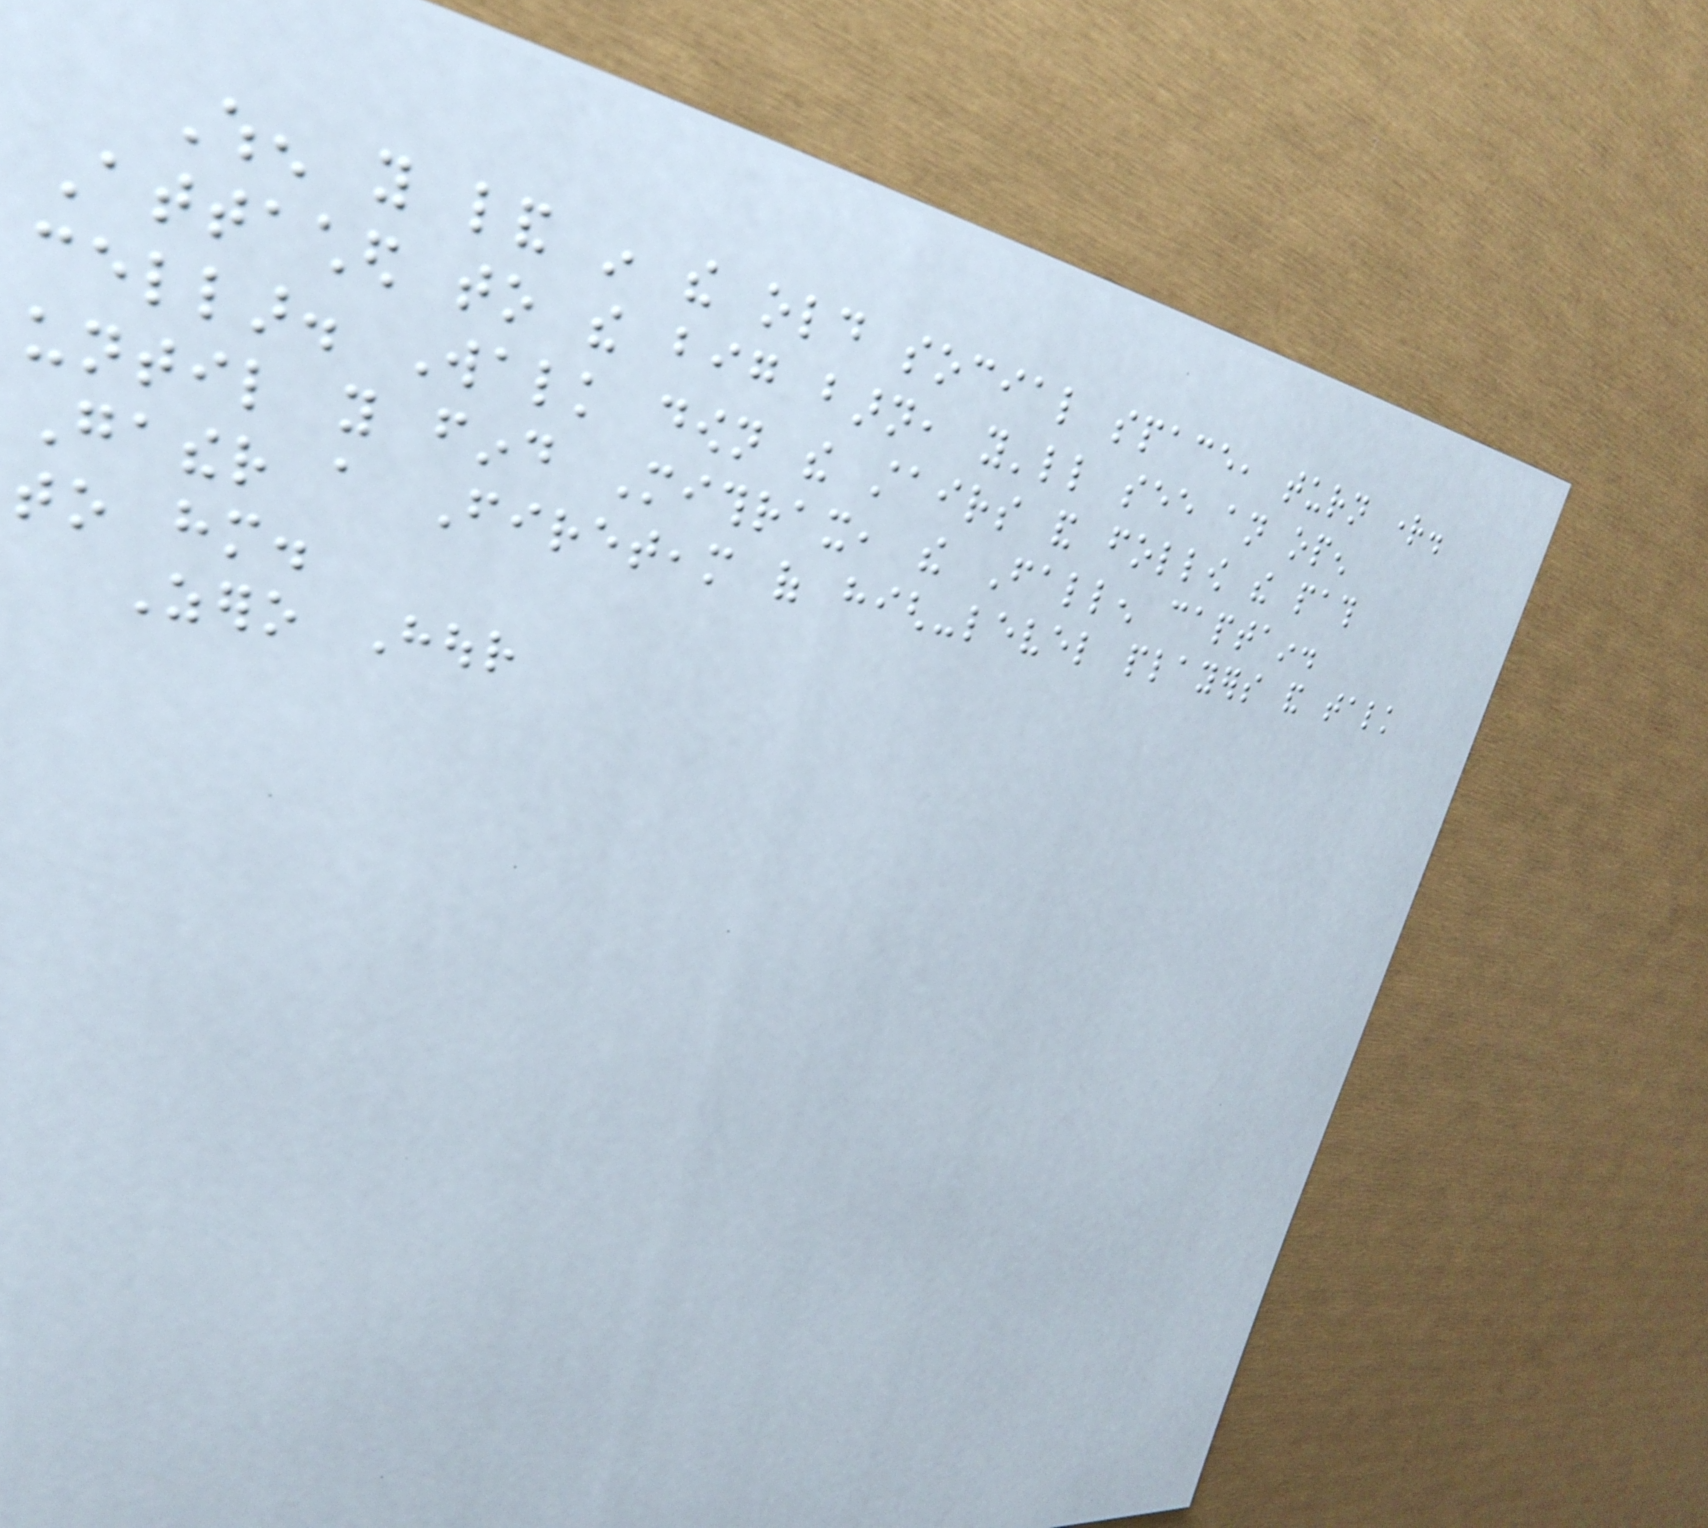When you land in the old social space, turn right.
Attached to the big barn, you'll see an open
cellar. Walk down the stairs and follow the path
until you find Mithrax, the Fallen captain.
Gather a Fireteam of high-level players and talk
to him.
Zero Hour
